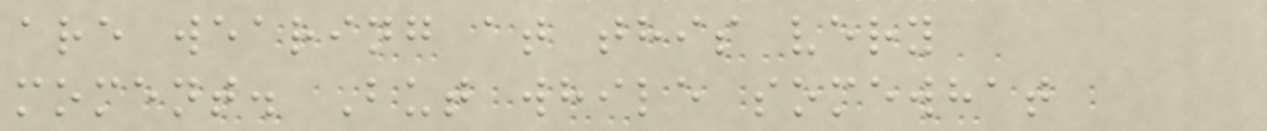are wearing at this very
moment. But while somewhat
